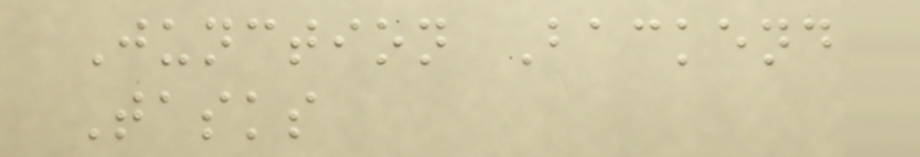Junction Backend
Tasks
